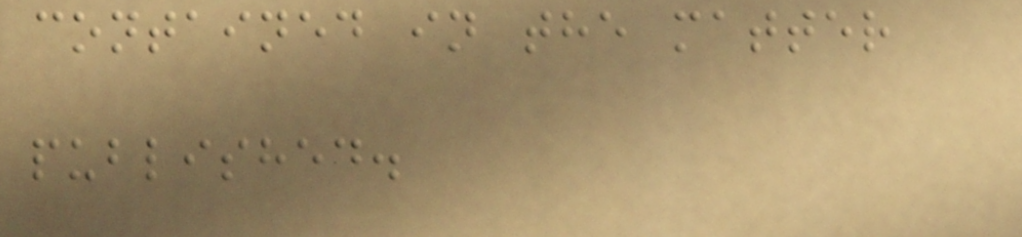contained in the matter
published.
